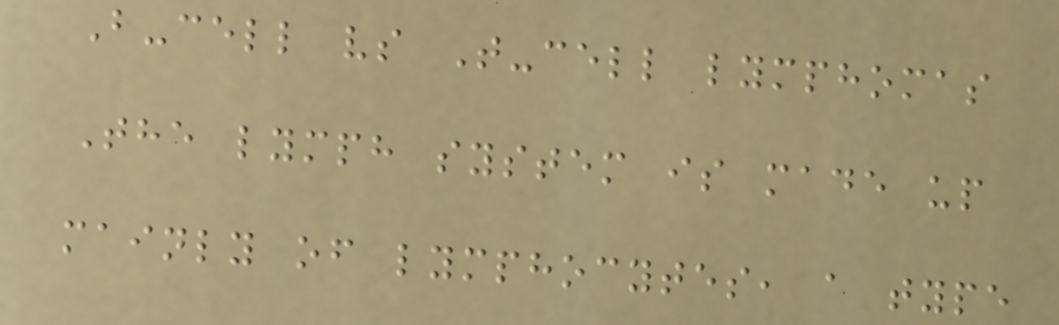B-cell vs T-cell lymphomas
The lymph system is made up
mainly of lymphocytes, a type
